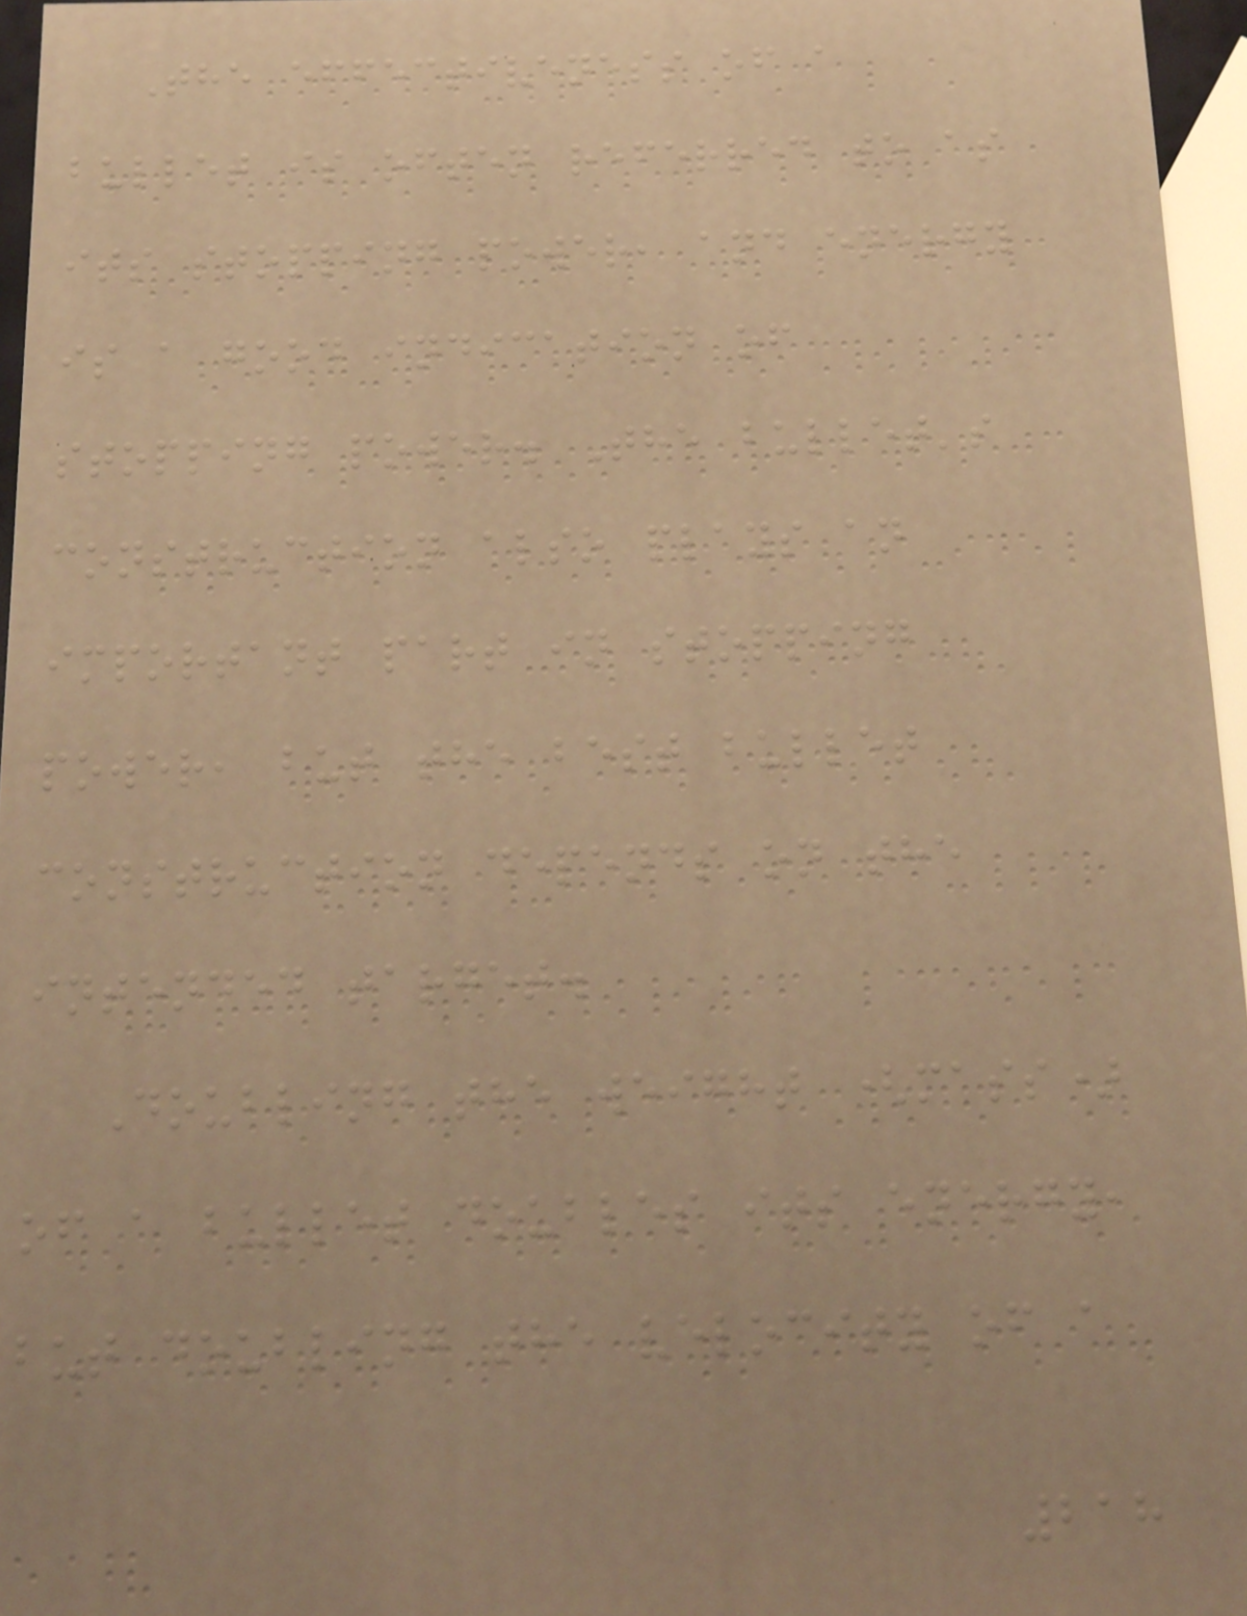The effectiveness of a
bullet is often referred to as
its stopping power, and energy
is a good indication of
stopping power. The bullet's
construction also plays an
important part in stopping
power, but the best bullet
construction depends on the
intended target.
Doubling the weight (mass)
of a bullet doubles its energy,
but doubling the velocity of a
218
